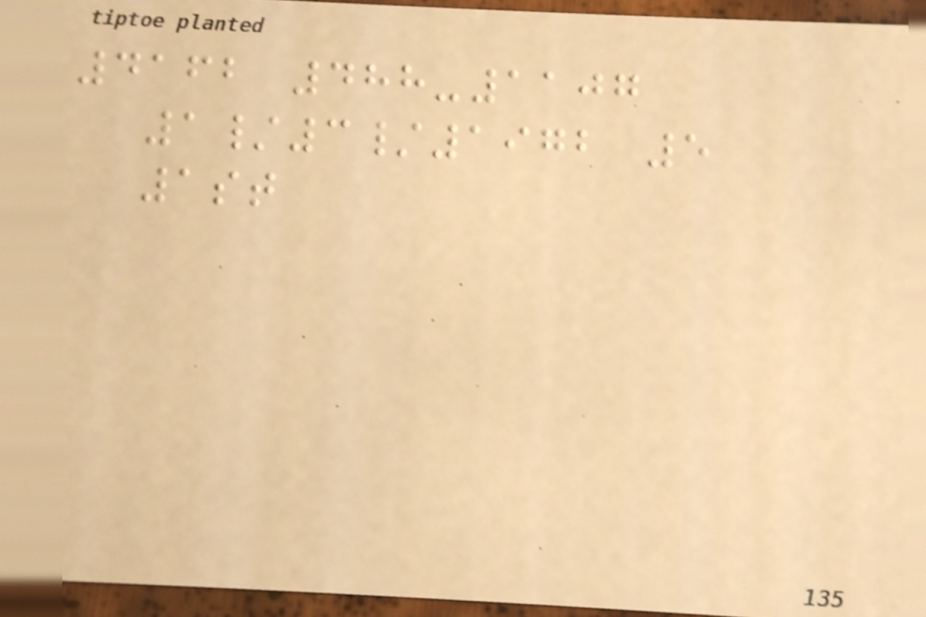4162 488-1107
1/3/1972 5
1st
